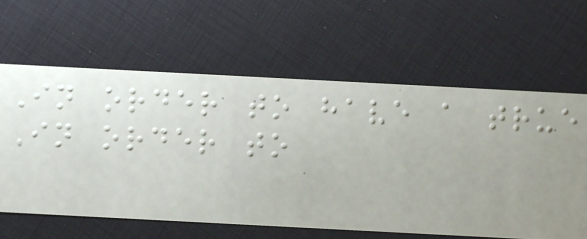In order to have a true
In order to
